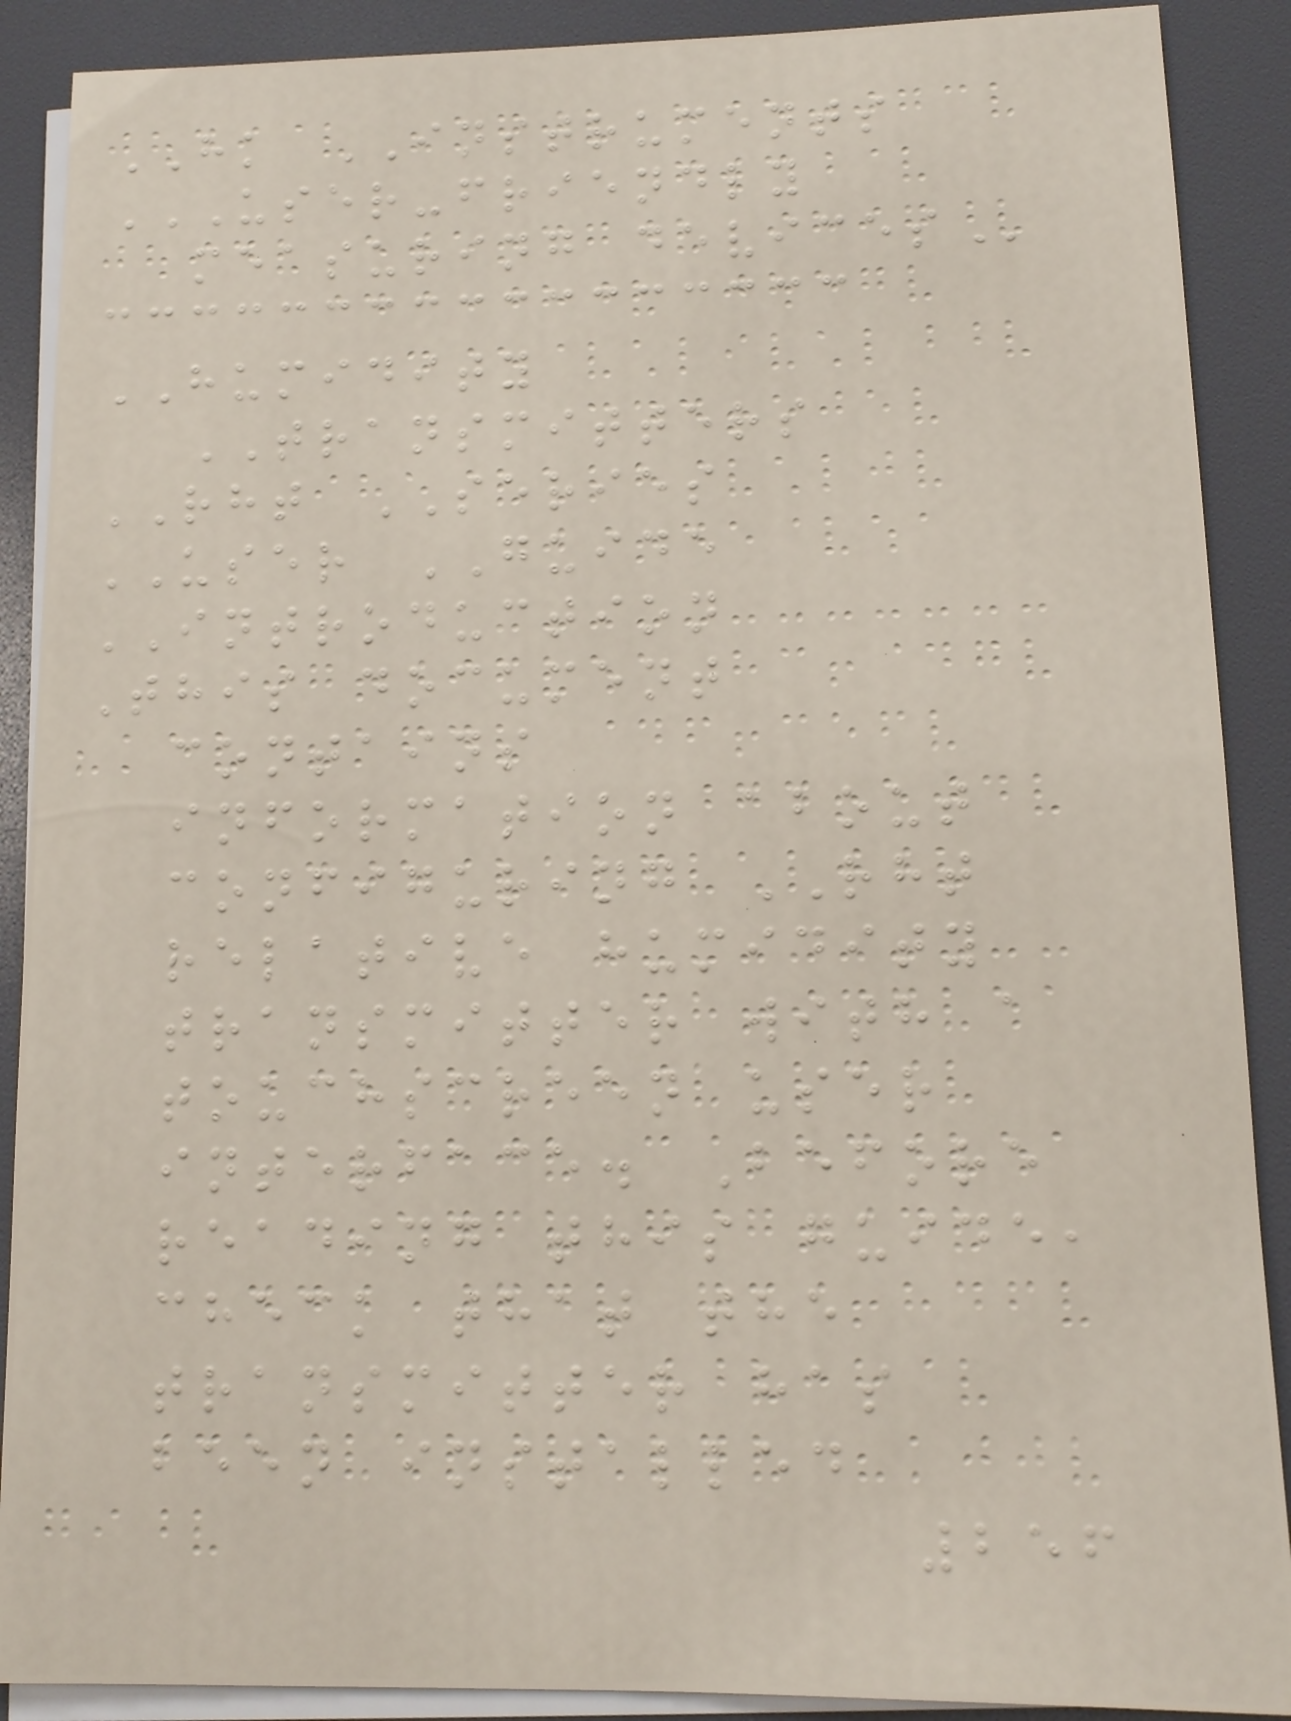HK INSTRUMENTS
USER-FRIENDLY
MEASURING DEVICES
HUMIDITY
TRANSMITTERS
RHT SERIES
USER GUIDE
INTRODUCTION
This document
contains
information about
configuring RHT
relative humidity
transmitter with a
touchscreen user
interface. Before
reading this guide,
check that the
transmitter has
been installed
256
